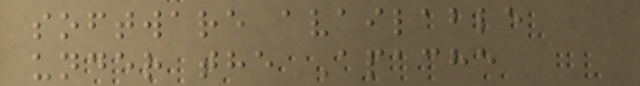software available
under the Apache
